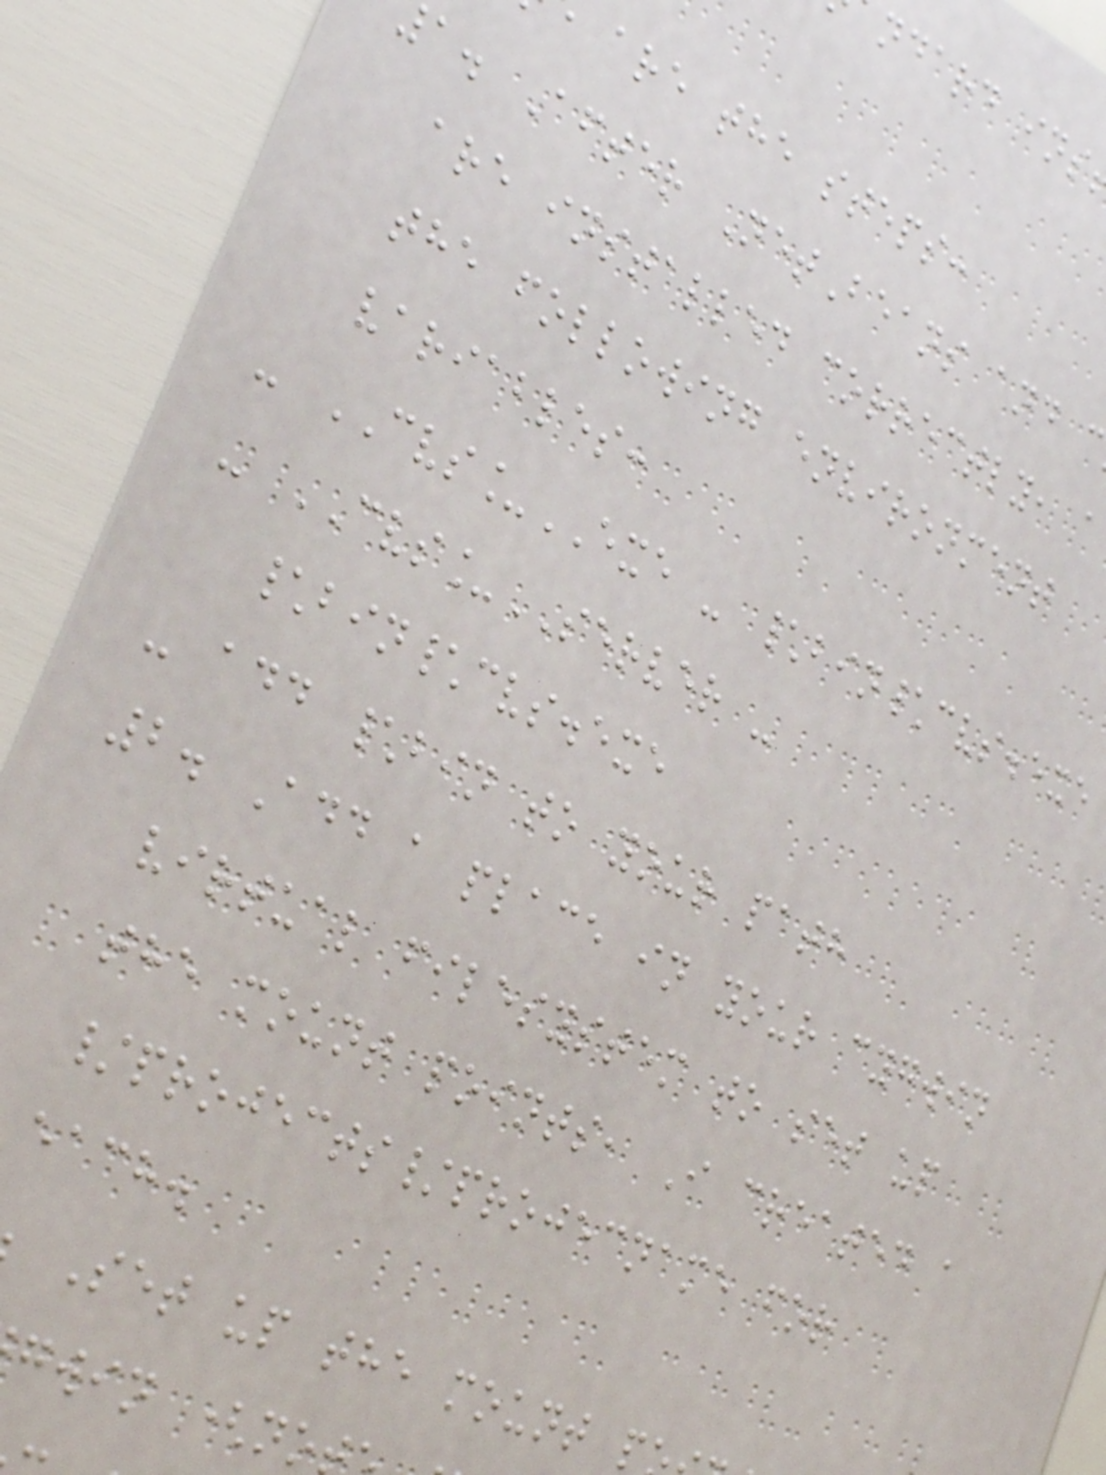ndard ins
are the steps:
a. After NetBeans and c
are installed correctly, a
the following environment
variables:
- CVS_EXE - \bin\cvs.exe
- CVS_SERVER -
\bin\cvs.exe
- add \bin to your path
2. Add a place in your cygwin
virtual filesystem to set up
the mount points, I created a
/projects/projecname for
each.
Set up the mount p
gwin (no
